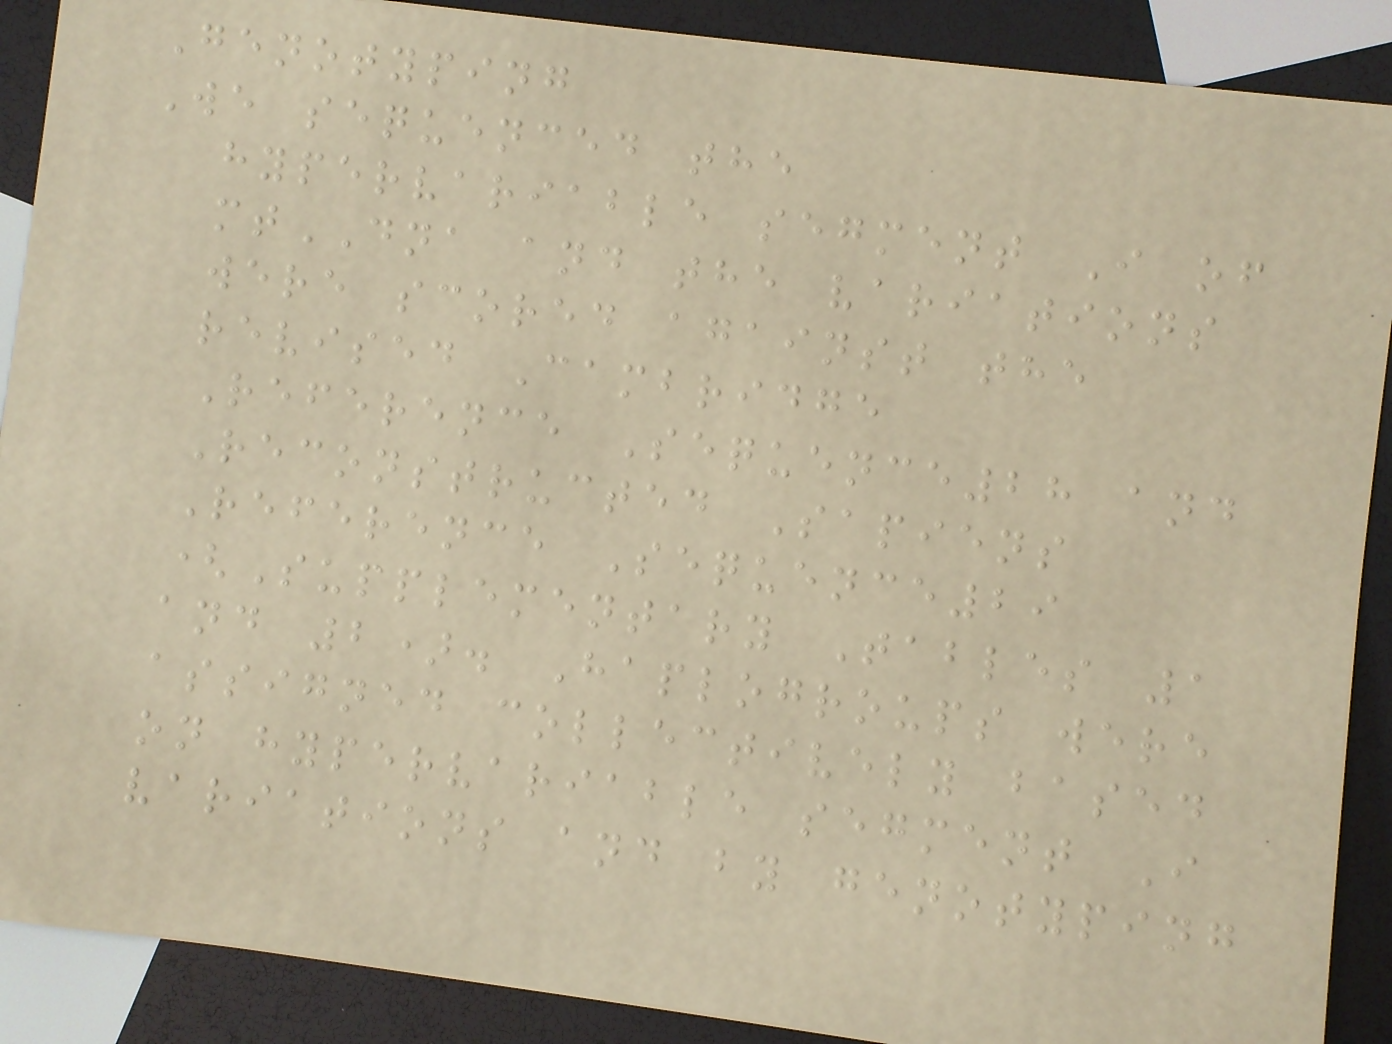Genotyping
We sequenced the
hypervariable segment I of
mtDNA and the variations
were scored against the
revised Cambridge
Reference Sequence28 and
Reconstructed Sapiens
Reference Sequence29
(Supplementary Tables 1
and 2). Haplogroups were
assigned collectively based
on hypervariable segment I
variations and by genotyping
